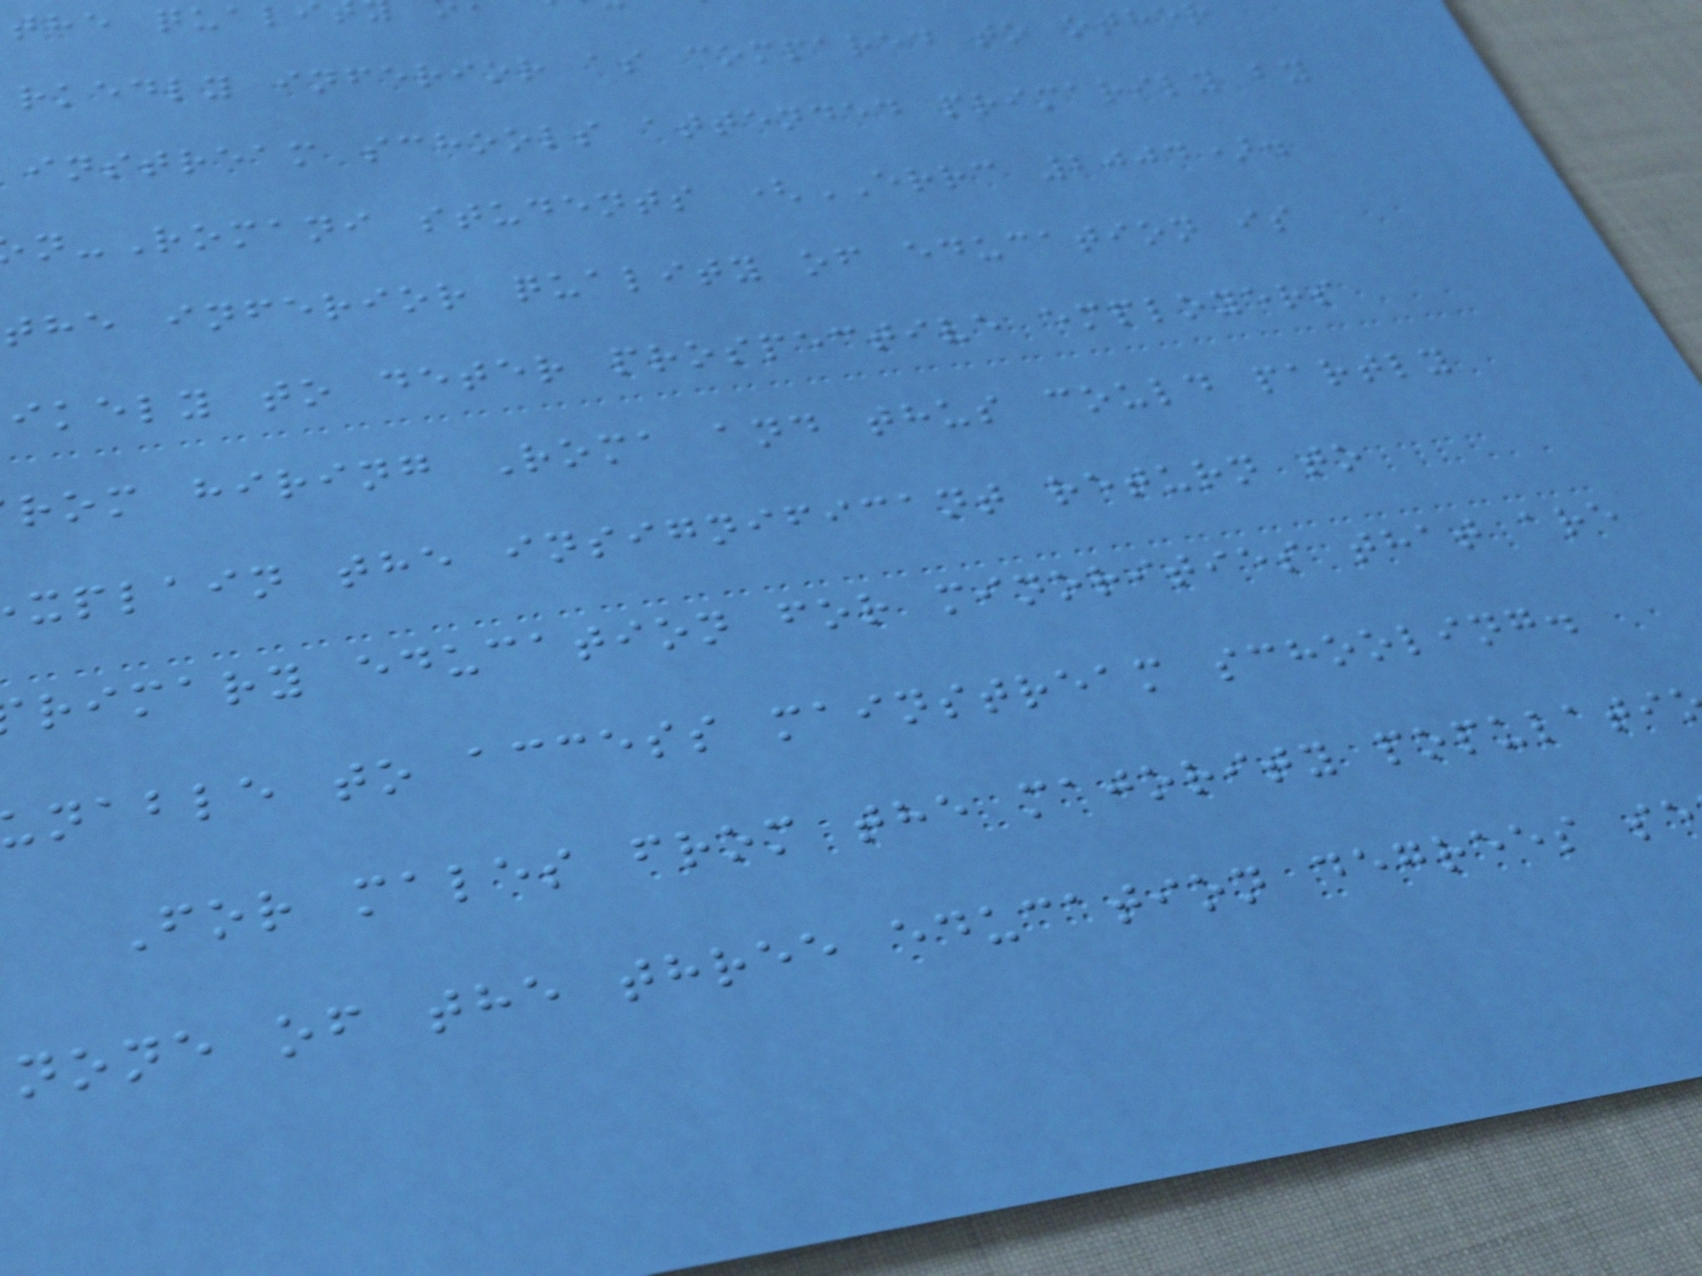rkedly inferior as compared to other
instream schools attended primarily by
n-Romani students (ERRC 2004).
the inferior quality of education is
ikely to deter prospective employers
rom hiring Roma and thus could partly
xplain the insignificant return to
rimary education for minorities that are
nable to access mainstream schooling.
For males from the majority populati
none of the three education degrees se
